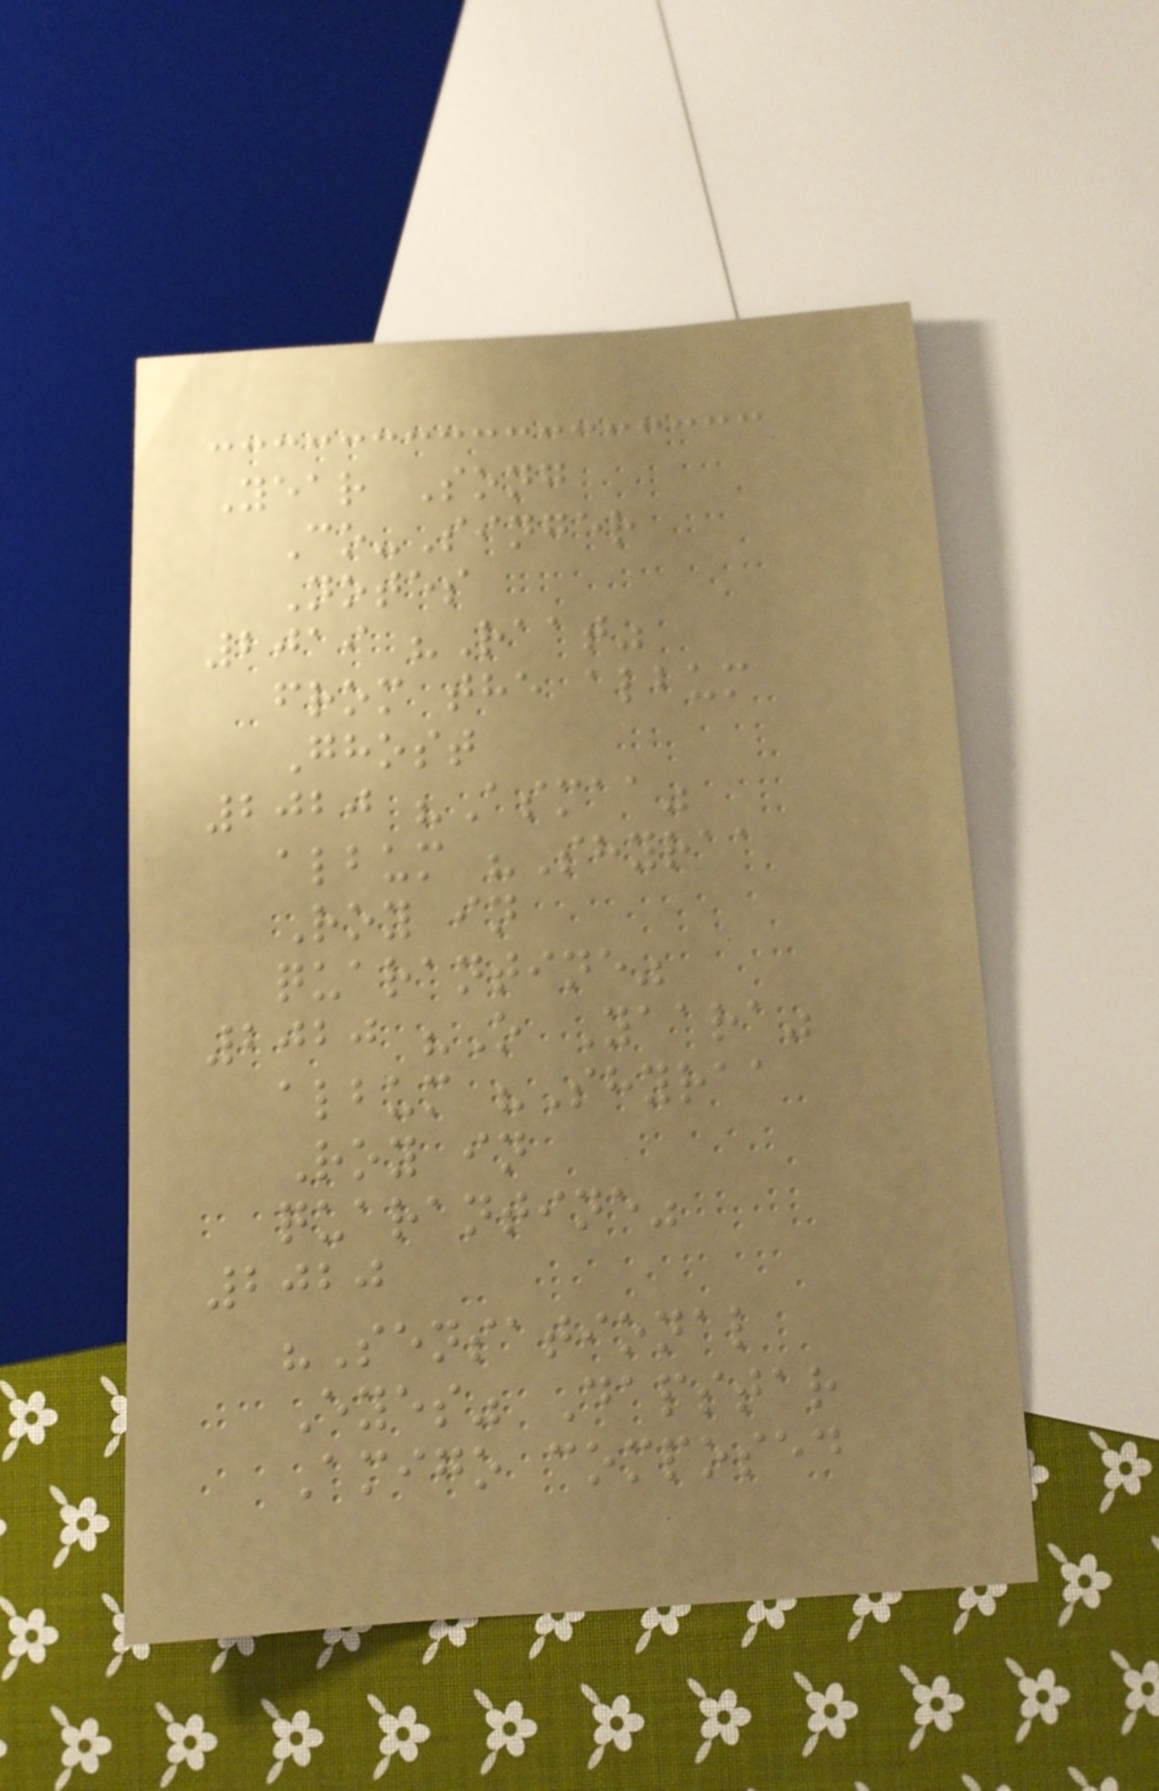Year Song
Co-Singer
Notes
2019 "Raat"
from the album
Ghost
2020 "Asmaa"
album "Shyraa
Roy in
quarantine"
2020 "O Yaara"
album "Shyraa
Roy in
quarantine"
2020
"Sensational
Eyes" Dapstar
Amigo composed
